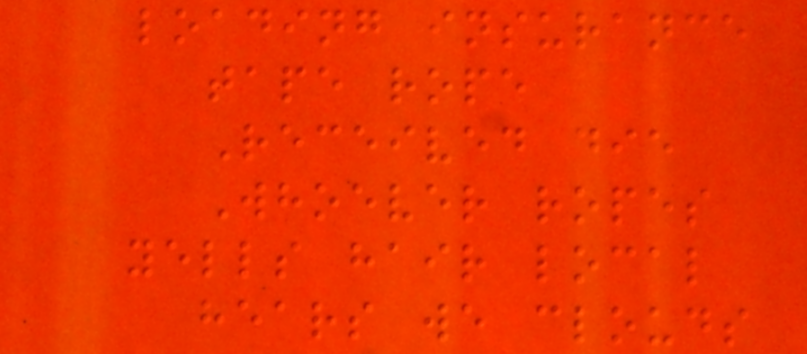loading insurance
tape rope
Received die
Whoever ropes
yells hair local
hears we clouds
